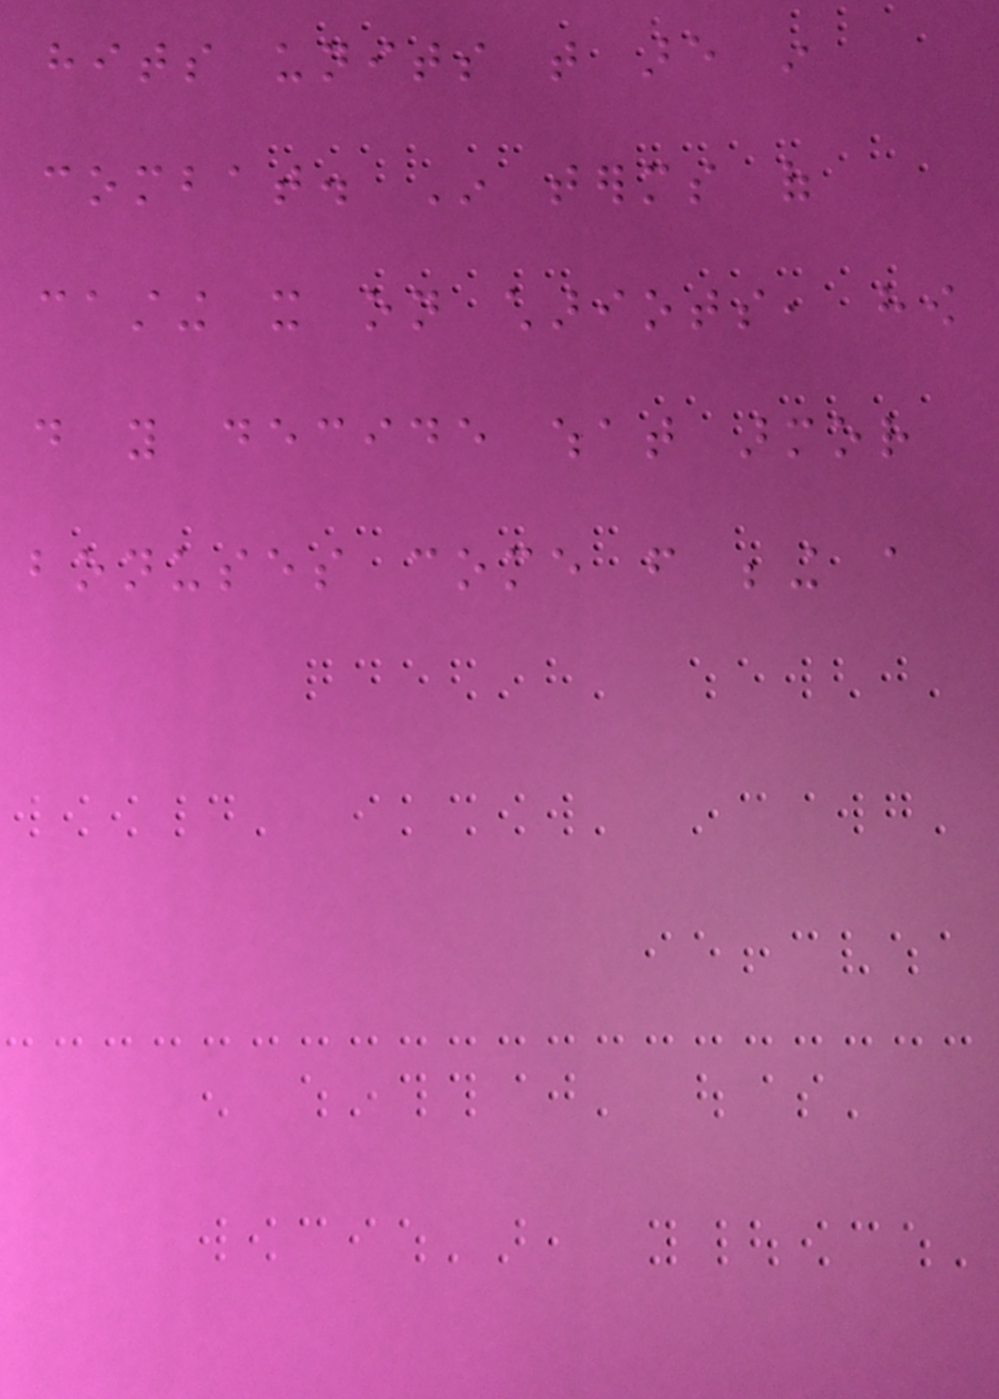hits units that are in
combat. In terms of
casting it on chariots, how
do you decide what armor
bonuses come from being a
